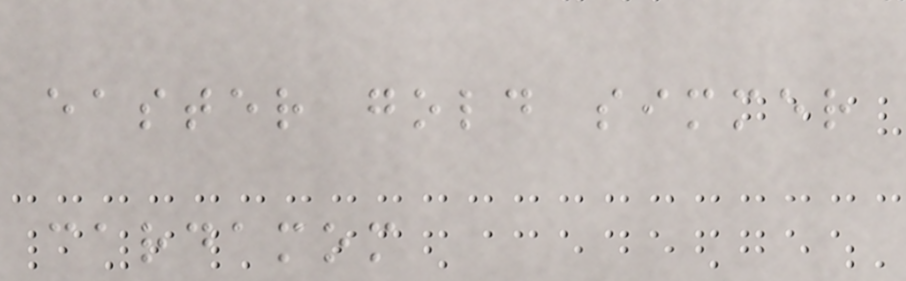easter gold simmer
cardamom
